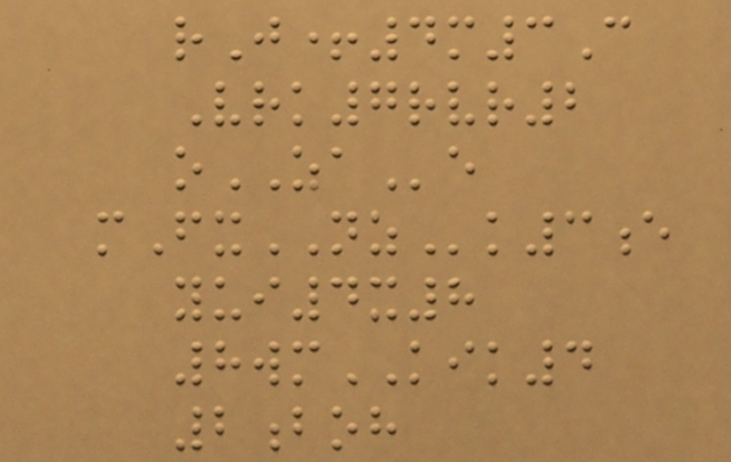rJ+4m3C
Vrk7rvr2
oZAe
mFxNZk3e
yui4x8
8wmKIK4
2boh
